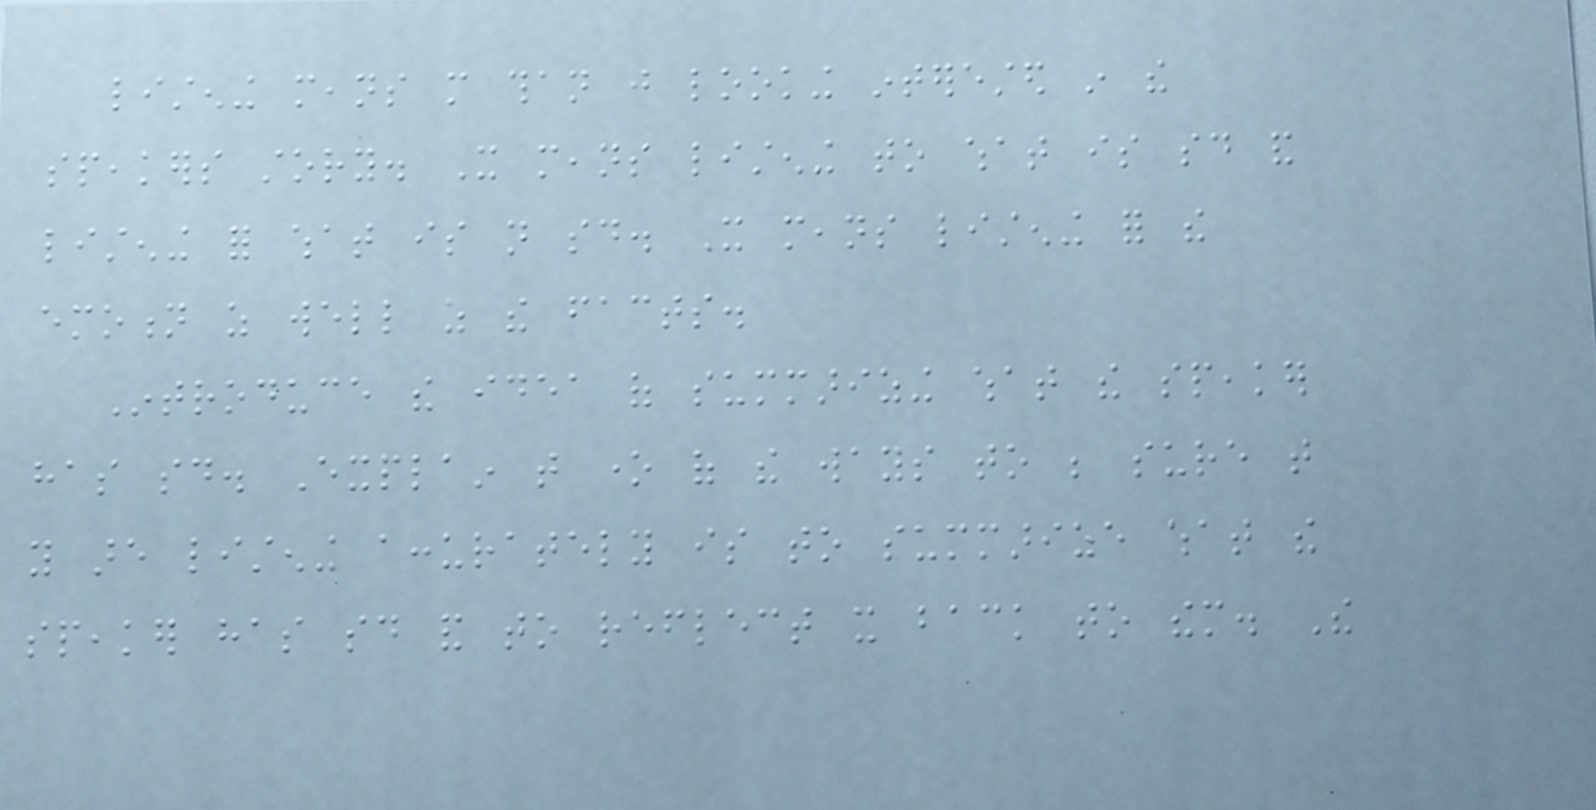listening means more than just looking interested in the
speakers story. It means listening to what is said and
listening for what is not said. It means listening for the
emotion as well as the facts.
Introduce the idea of summarizing what the speaker
has said. Explain that one of the ways to be sure that
you are listening accurately is to summarize what the
speaker has said and to reflect it back to them. The
